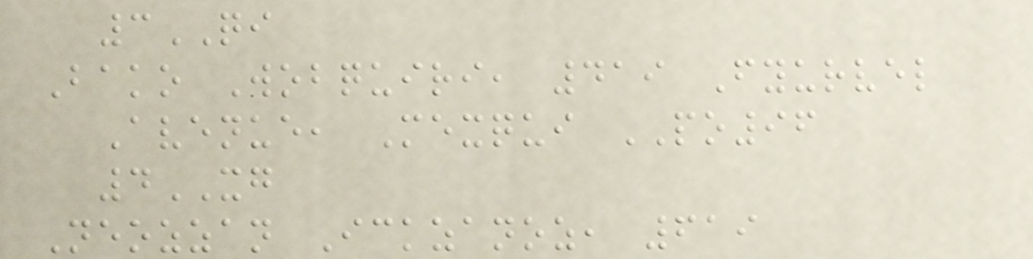3QI
Bako Wobquiri, 419 Fyurvel
Avenue, Mexqui PO96
4XG
Neozzan Ickzanoz, 619
